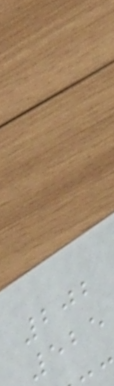202
525
